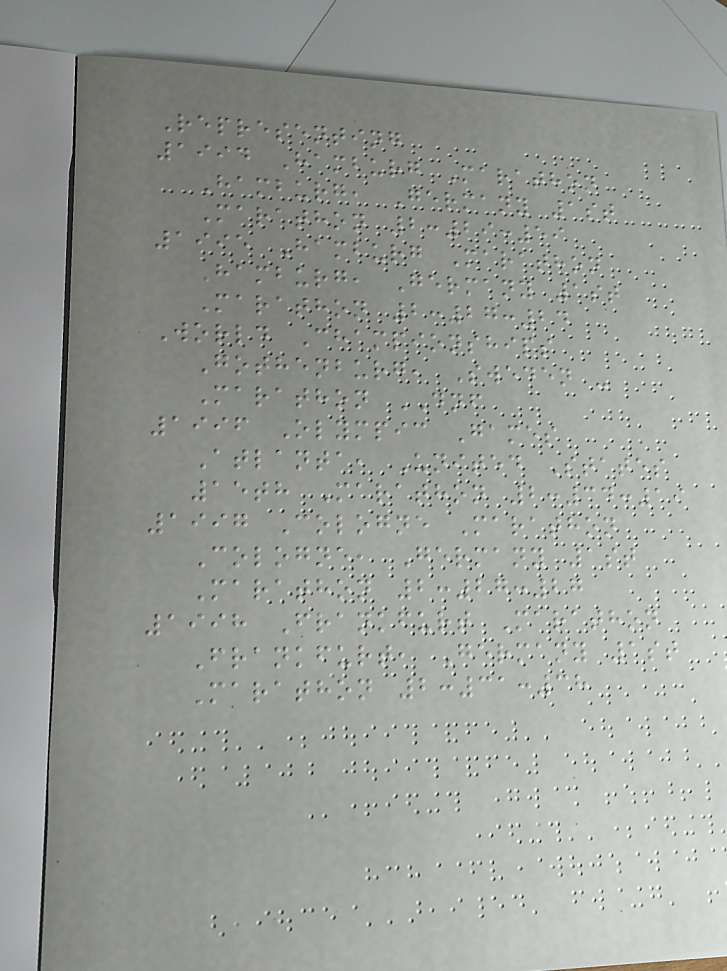Representing
1994 Hamburg Marathon
Hamburg, Germany 1st
Marathon 2:29:59
1995 Hamburg Marathon
Hamburg, Germany 1st
Marathon 2:27:24
World Championships
Gothenburg, Sweden -
Marathon DNF
1996 Olympic Games
Atlanta, United States
15th Marathon 2:34:19
1997 Cologne Marathon
Cologne, Germany 1st
Marathon 2:27:27
1998 Frankfurt Marathon
Frankfurt, Germany 1st
Marathon 2:31:38
